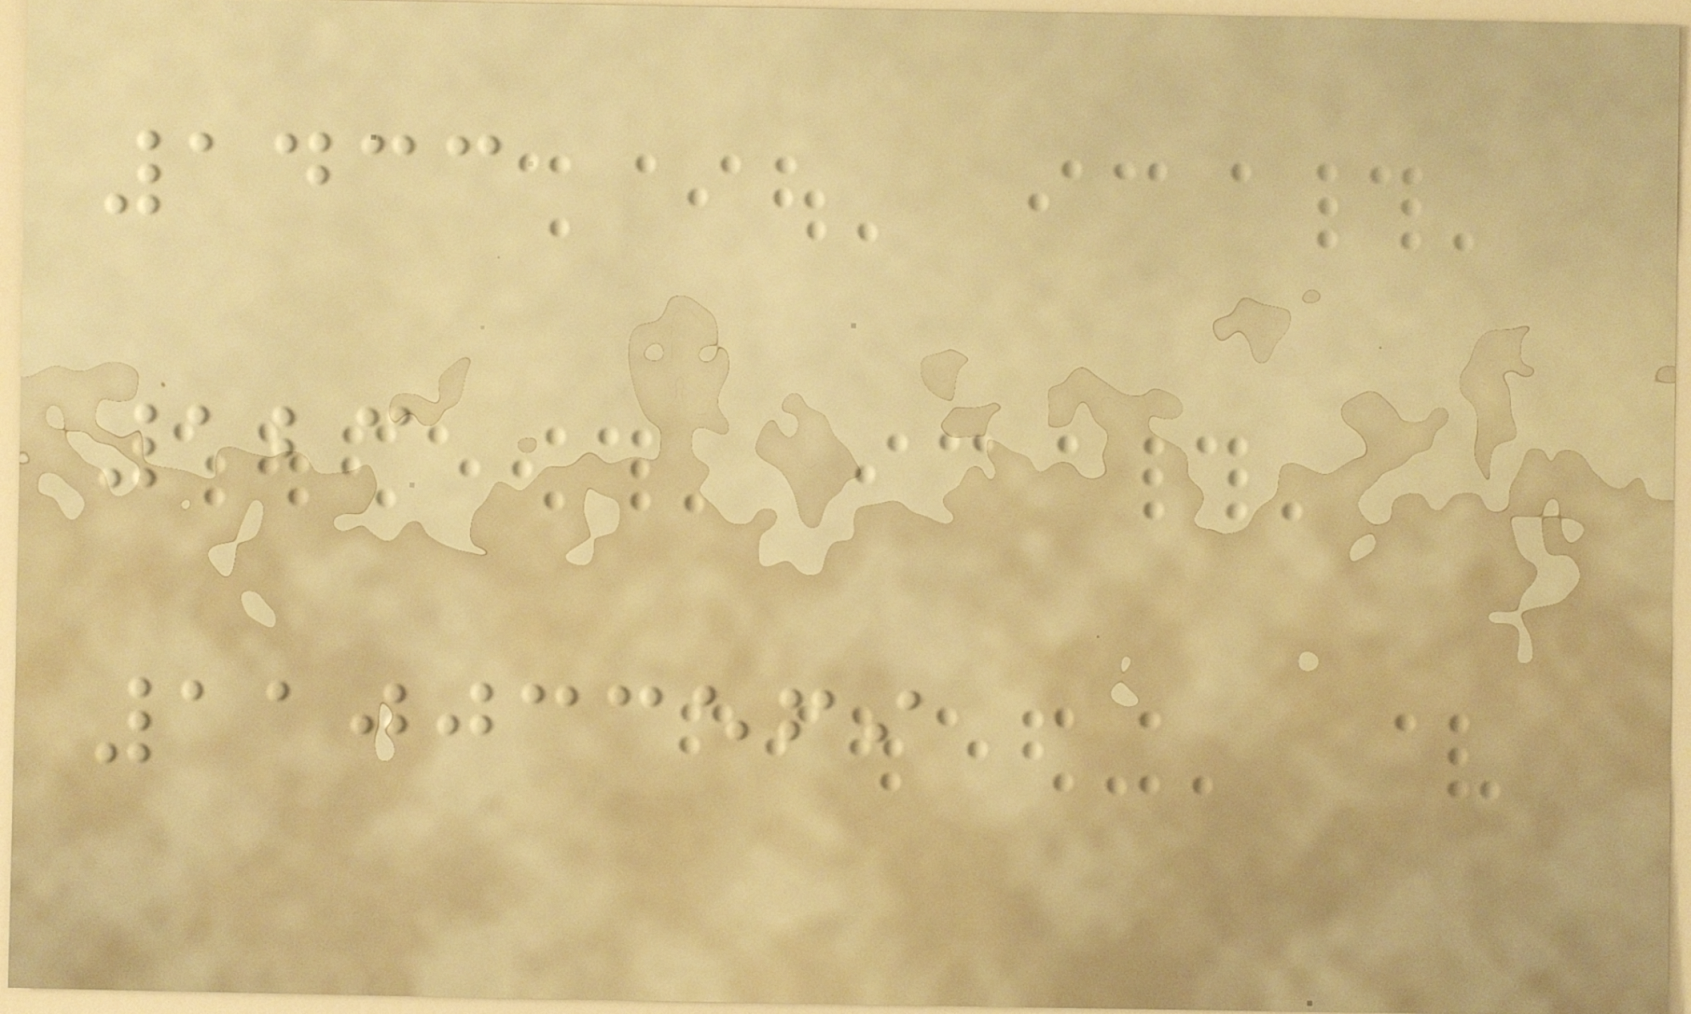1433
123
110033569
